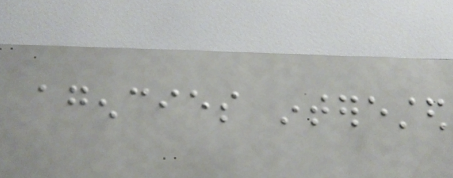agencies interested
